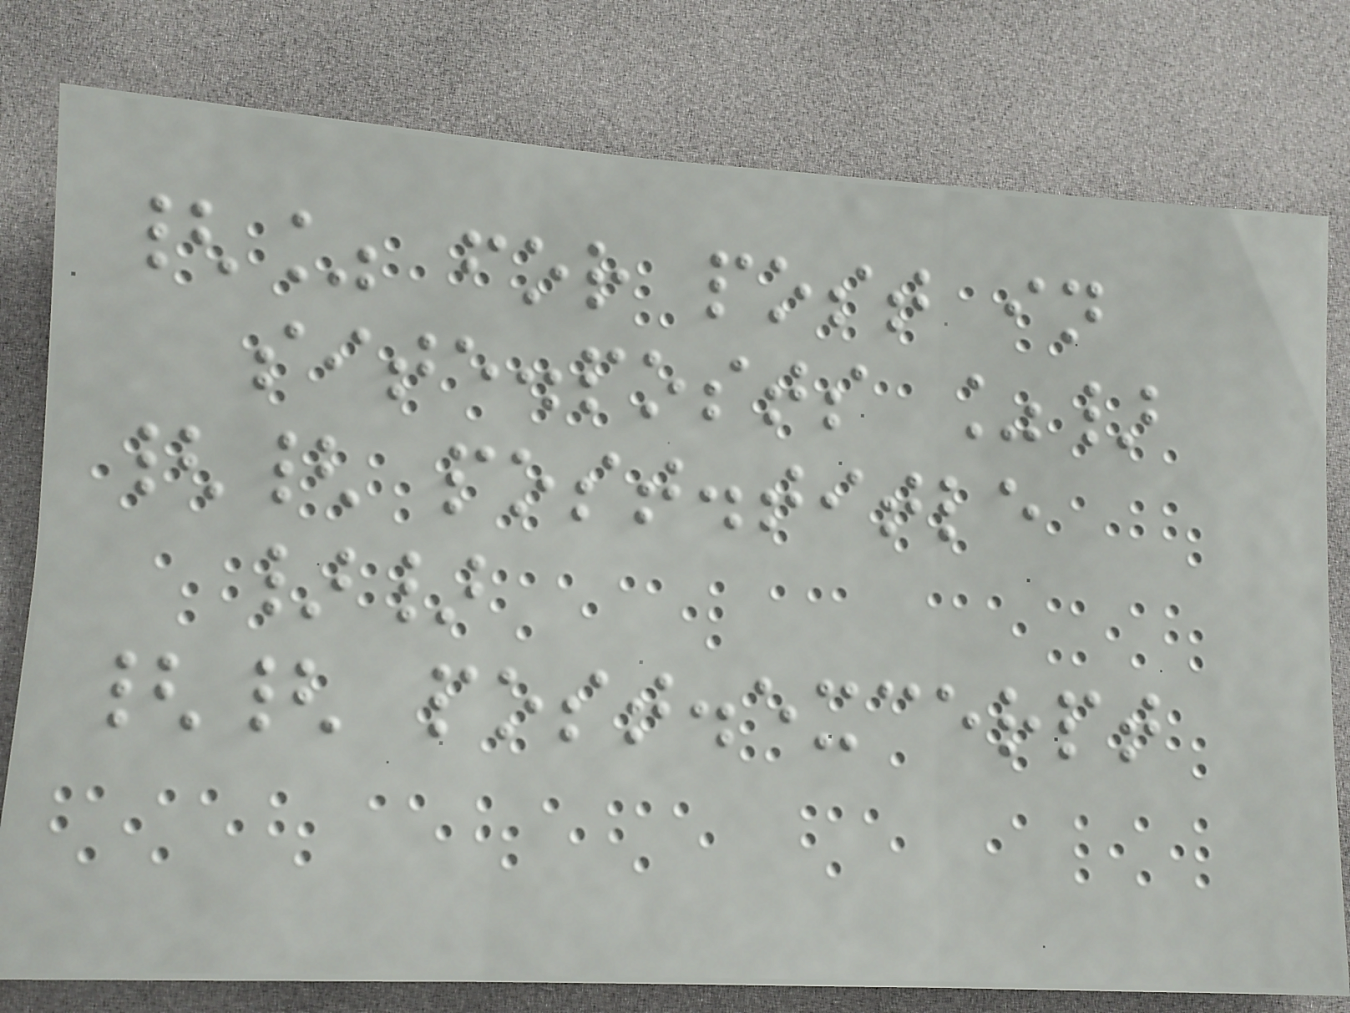{% for post in
site.posts %}
{{ post.title
}}
{{ post.excerpt
